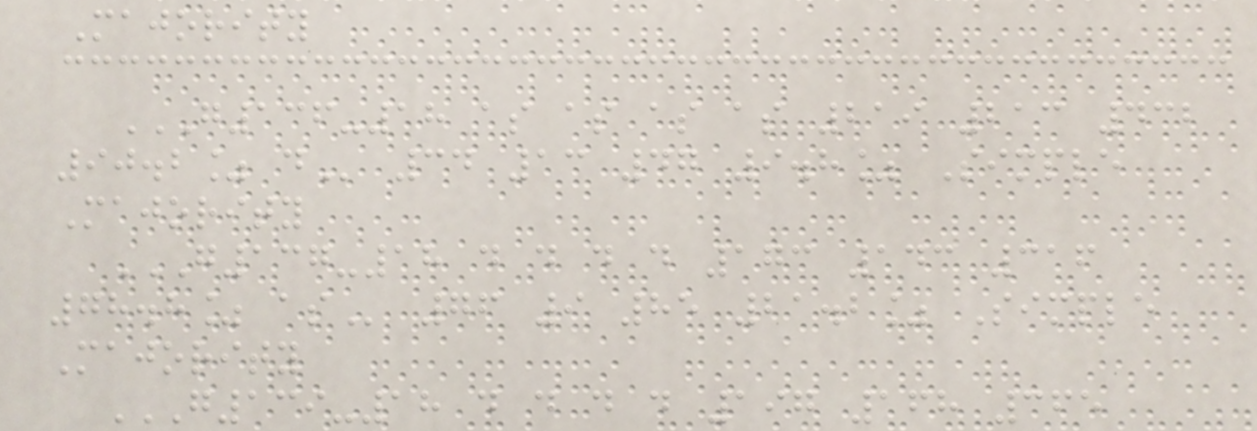Majority
G136-18 AS AS AS AS 219 213 432
90.2% D 34 13 47 9.8% Simple
Majority
G137-18 D D D D 173 143 316
78.8% AS 76 9 85 21.2% Simple
Majority
G139-18 D D D D 197 168 365
